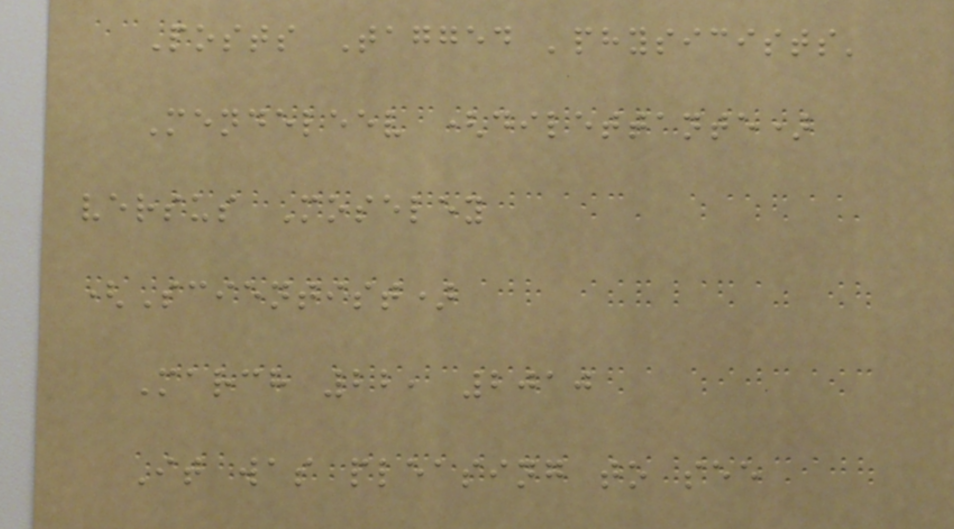Posts Tagged 'physicists'
Mendeleev (dilettante)
versus Moseley
(Scientist)
March 22, 2010
It was pleasing to see
